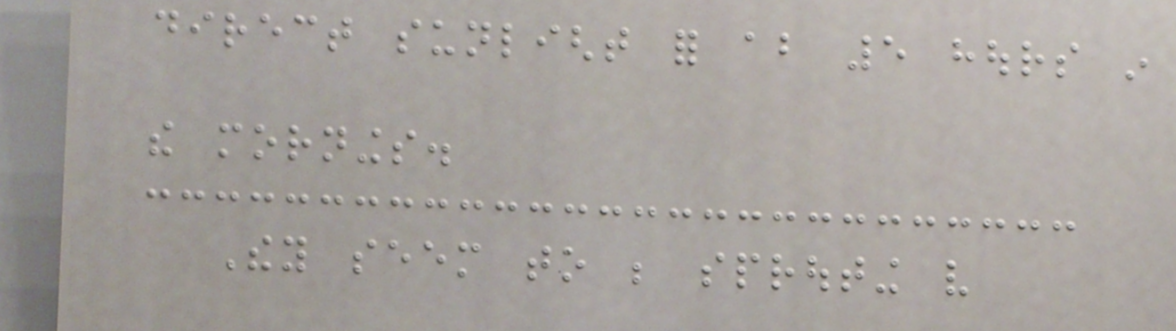direct sunlight for about 5 hours in
the mornings.
They seem to be sprouting very
